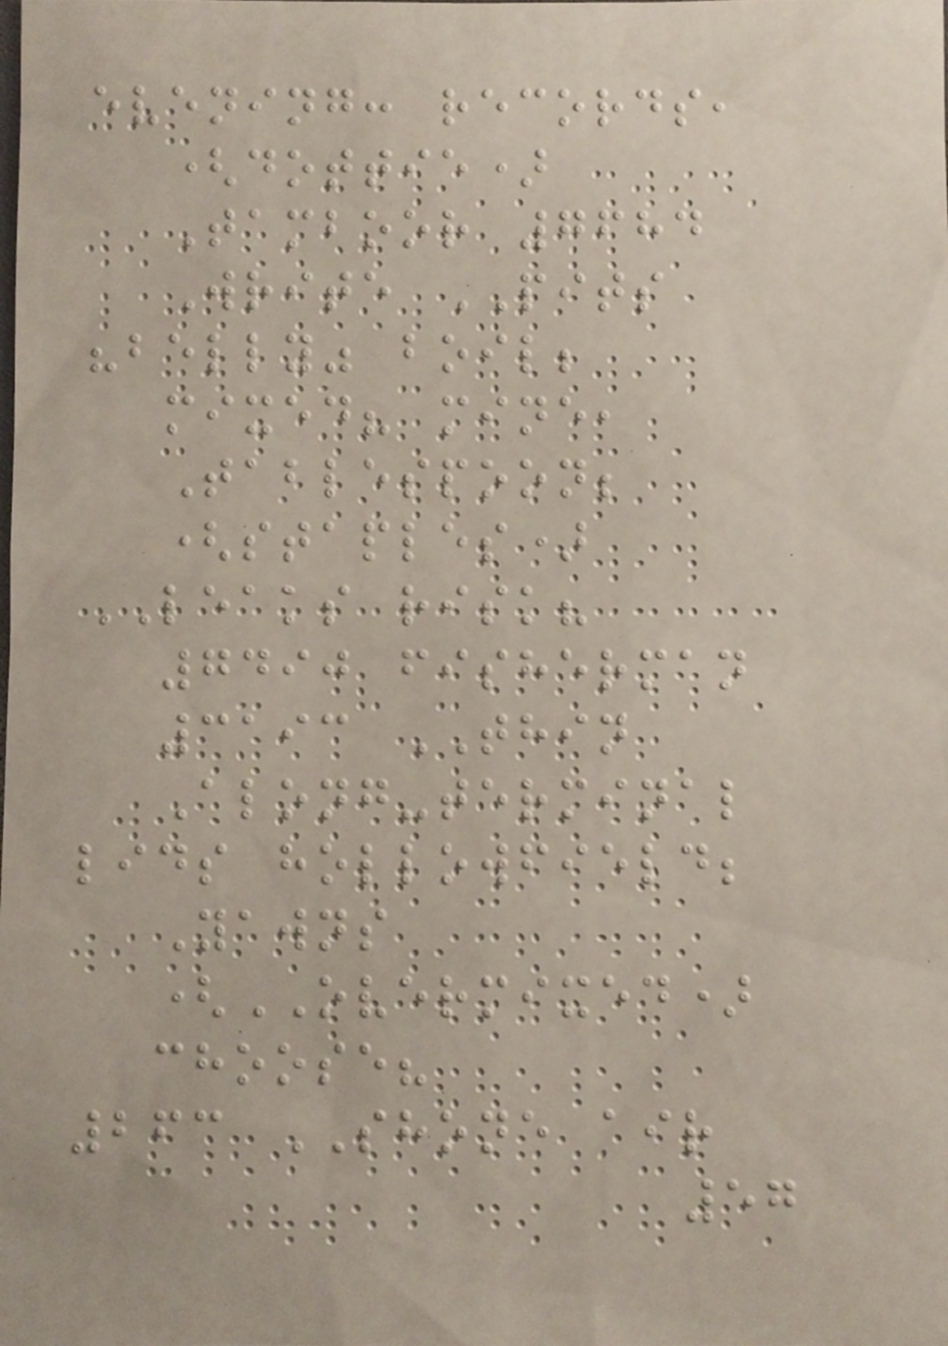evening: records,
(dottie)
Tamboor 7684
Write PITS
"belly" boil;
mixed? mine,
Tablespoon;
(staples)
LEAKS risk?
7490 fisherman
3193 THIN
Along-terminal
lids hollowfield;
Yawns
(OVERMIXED)
choose?
263 SHONE air
57
